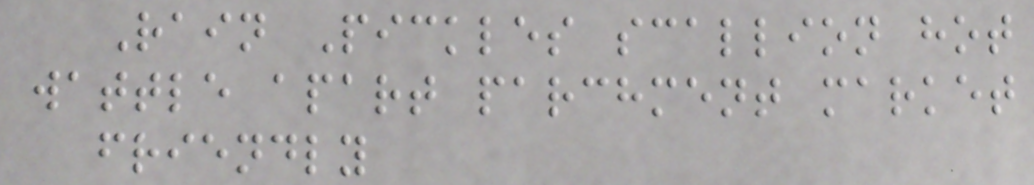Rain Pickles scallion hot
wattle apart parchment market
friendly
